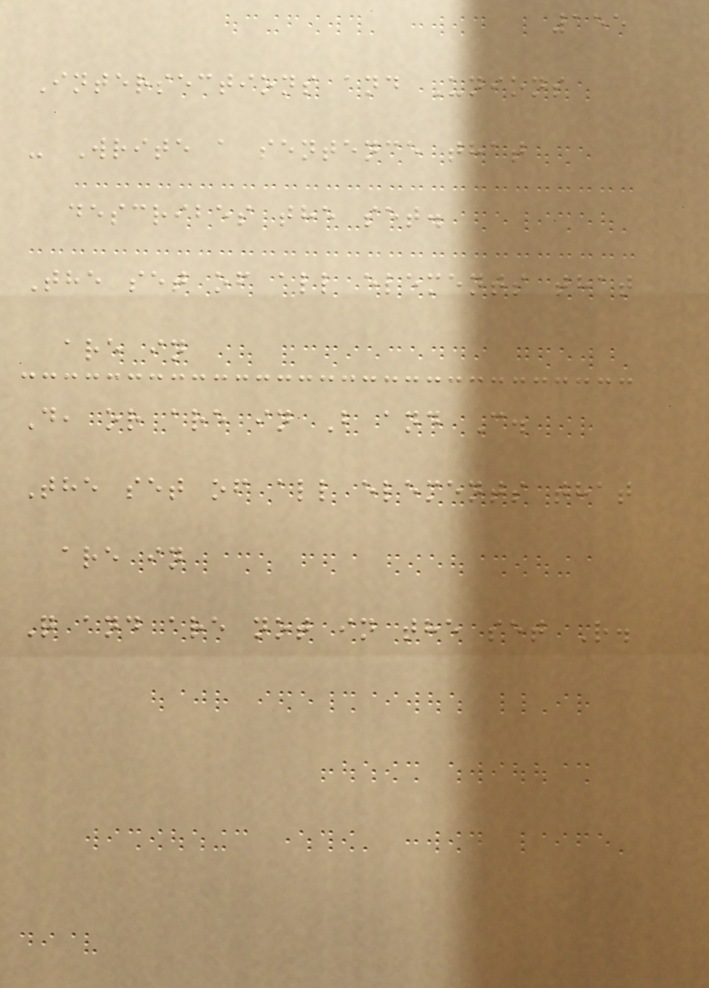155
Intersections and Unions
- Write a sentence that
describes the set.
The set of all elements that
are in
D, or are in B and C.
The set of all elements that
are in
Q and are not in the set R.
